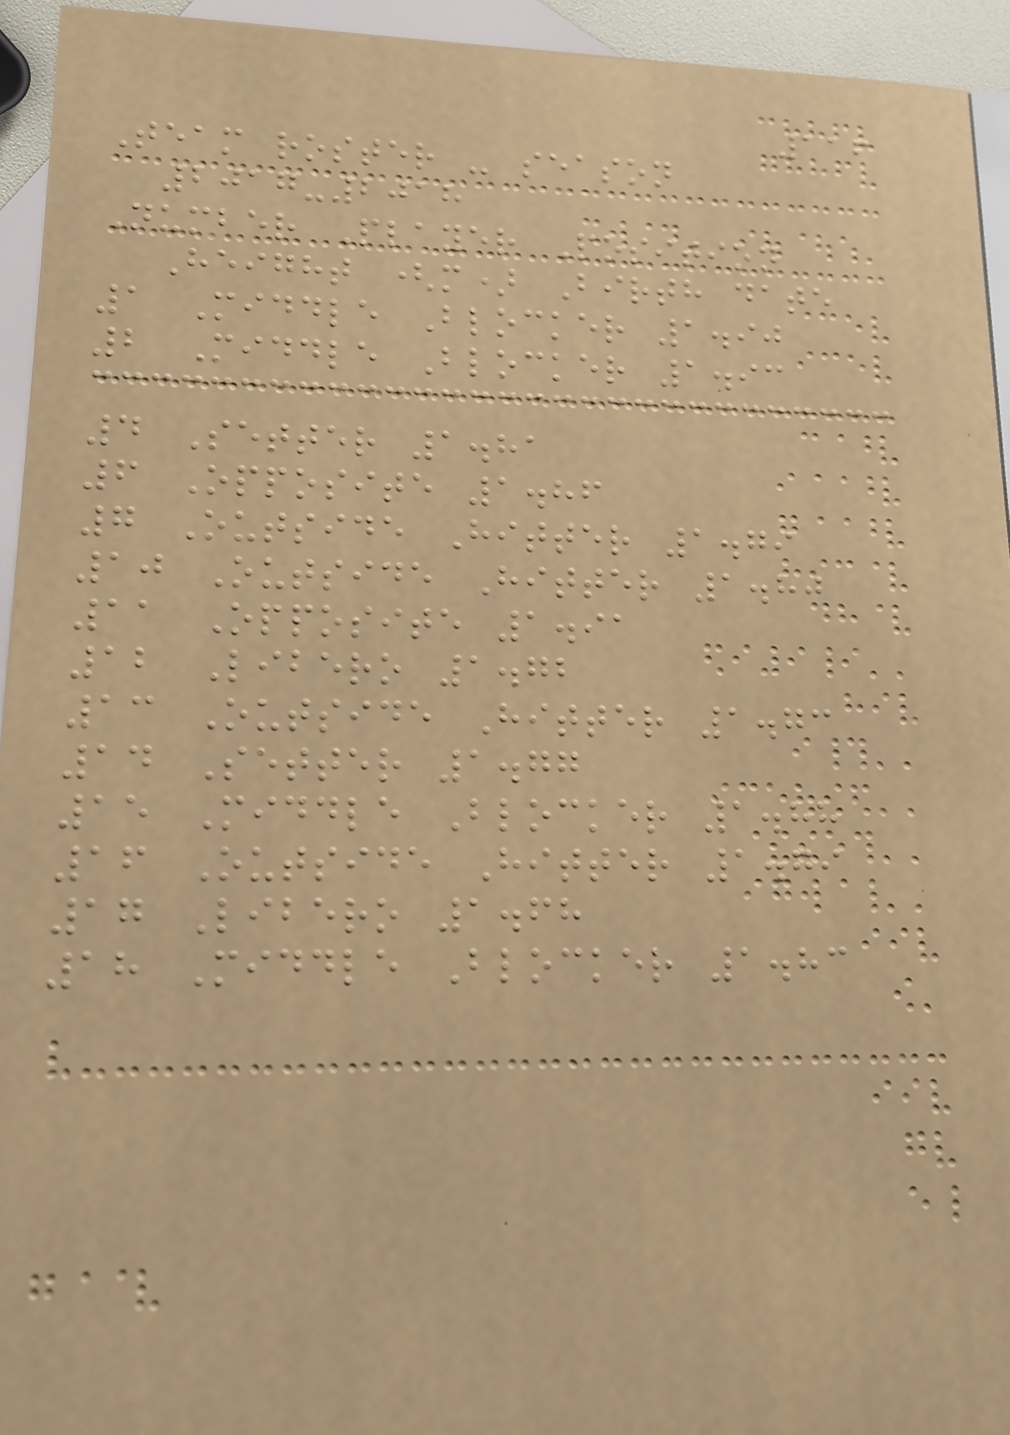116
Team roster - season
2017-2018
Number Player Position
Height (m) Birth date
1 Middle Blocker 1.90
2 Middle Blocker 1.93
4 Setter 1.81
6 Opposite 1.86
7 Outside Hitter 1.79
10 Outside Hitter 1.80
11 Opposite 1.91
12 Libero 1.72
13 Outside Hitter 1.73
14 Setter 1.77
15 Middle Blocker 1.88
16 Outside Hitter 1.79
17 Libero 1.68
18 Middle Blocker 1.83
